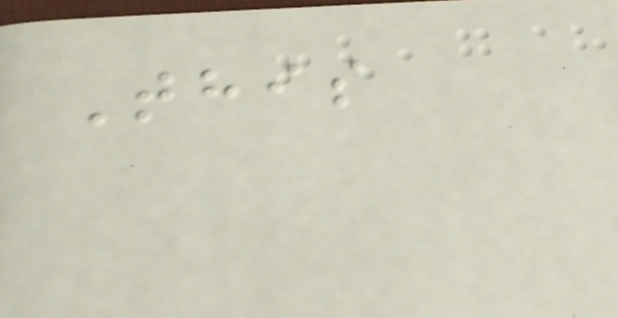This
